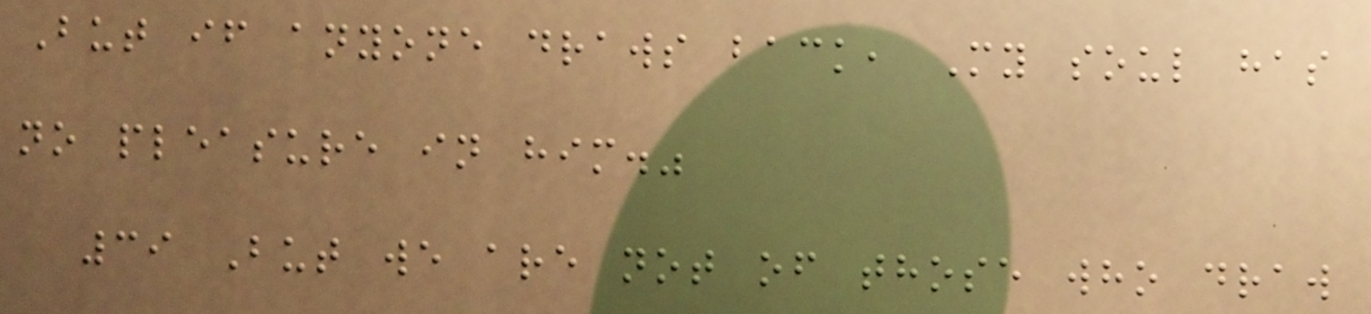But if anyone draws back, My soul has
no pleasure in him."
39 But we are not of those who draw
